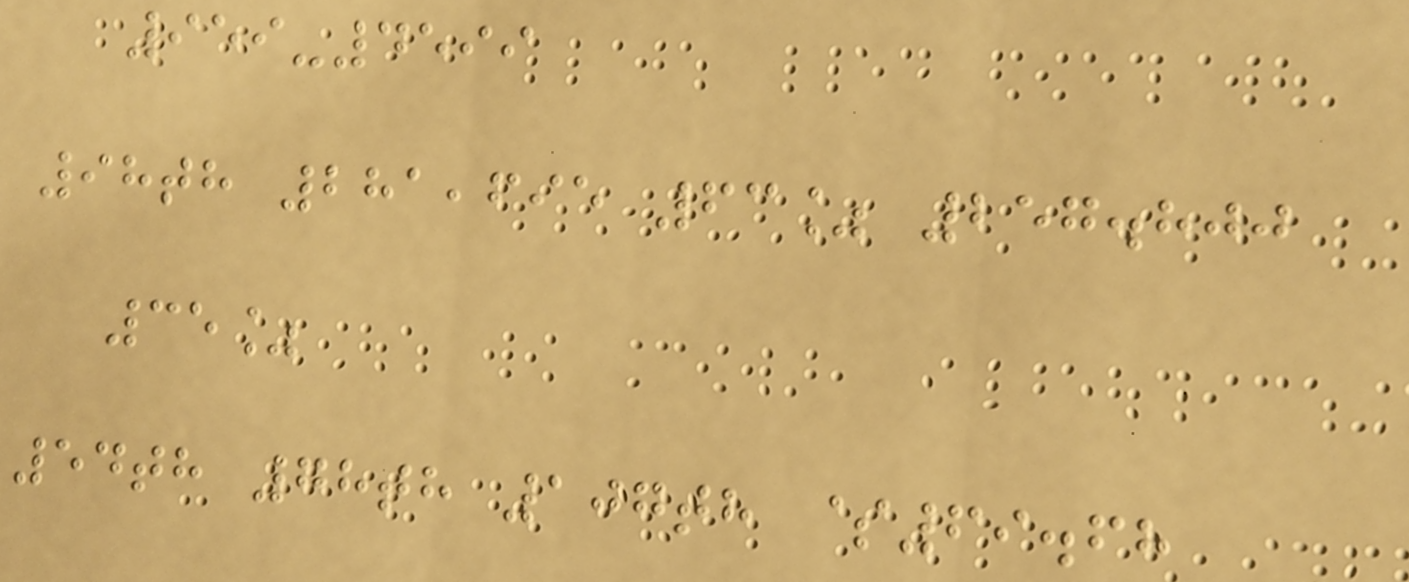959-4599
98th 281,695 63% 257.800
35%
54th 78th 107th $69.68
